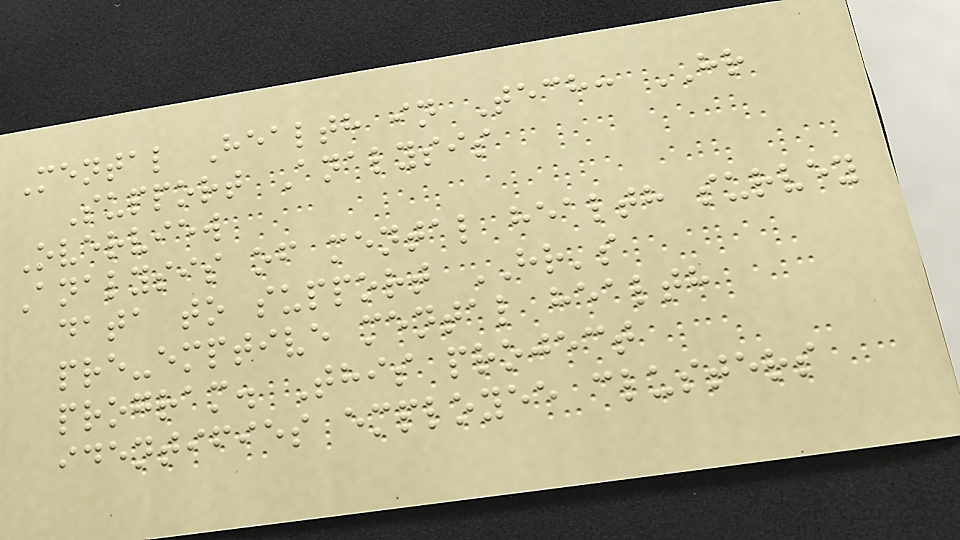Mental Health in Tech: HR
Support Analysis
Overview
Analysis of mental health survey
data to support HR's
pre-emptive mental health
program. This project
identifies employee clusters
